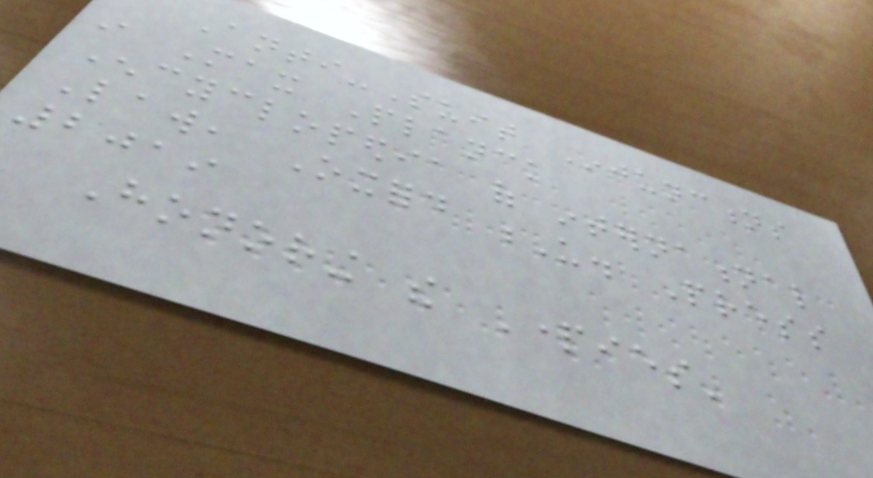Anti-Suit Injunctions
in Max Planck
Encyclopedia of international
Law, Oxford U. Press
2019
Honoring the Parties'
